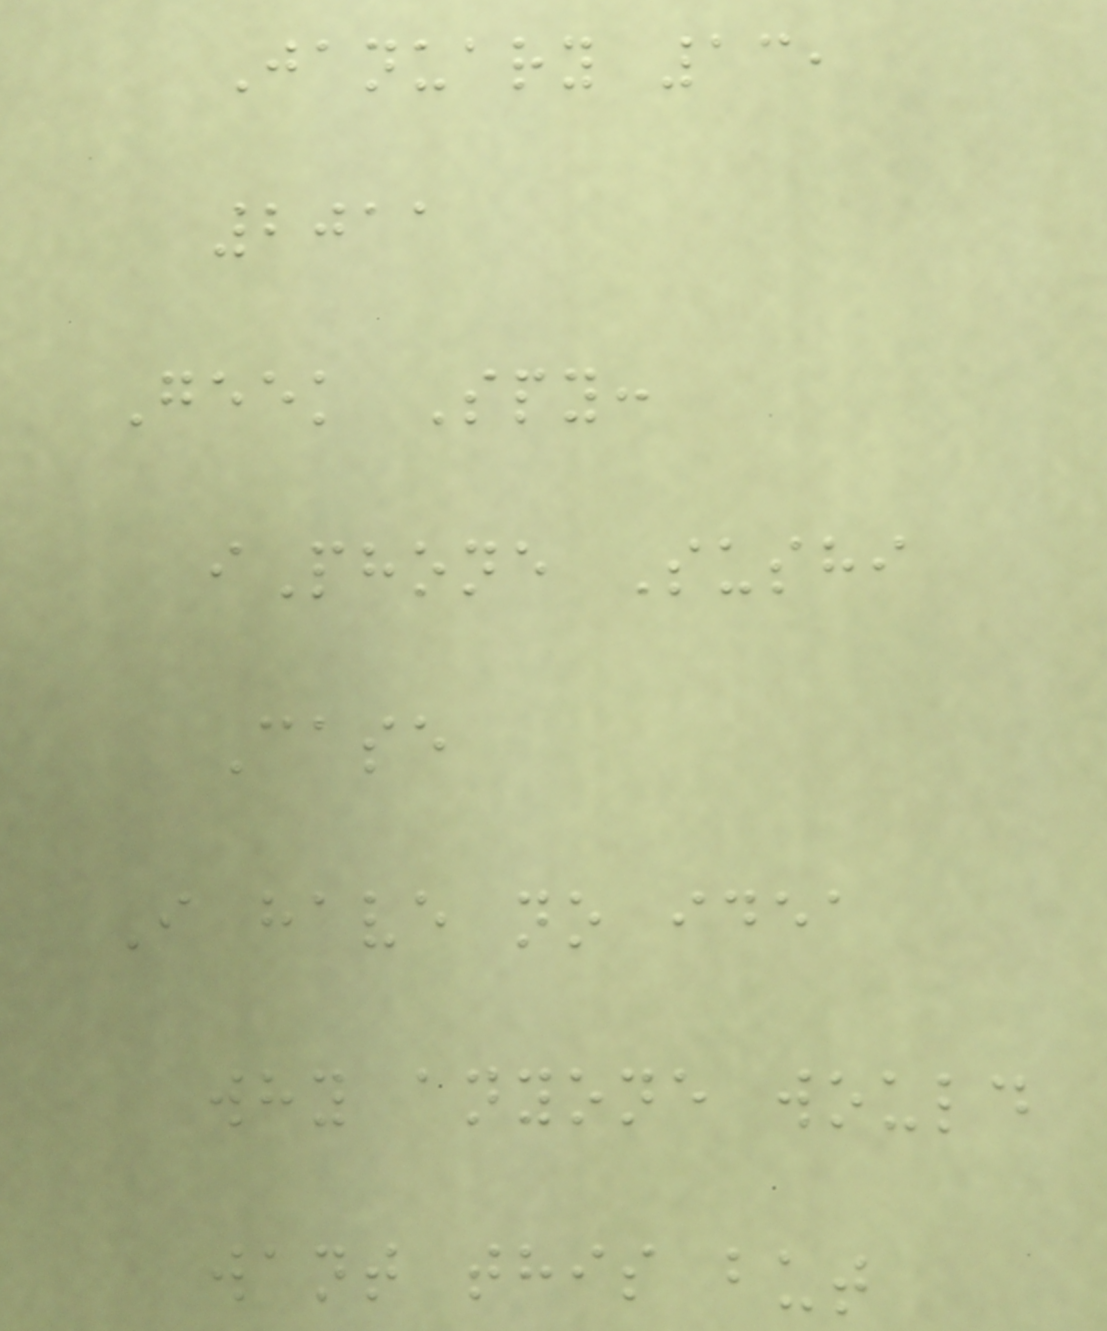January 13,
2011
Geek Spy:
iPhone Sushi
Case
I have no idea
why anyone would
want this but
